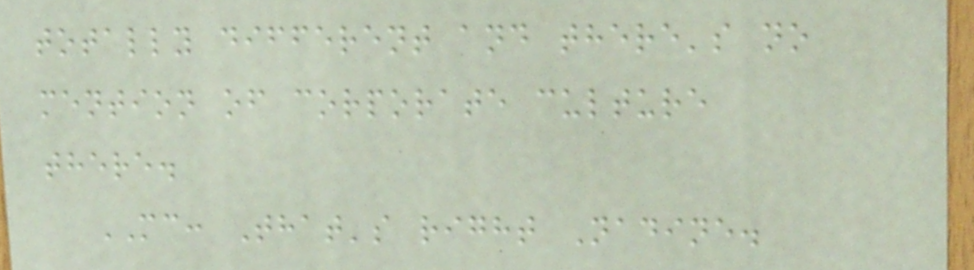totally different and there's no
mention of corporate culture
there.
MC: That's right Nadine.
